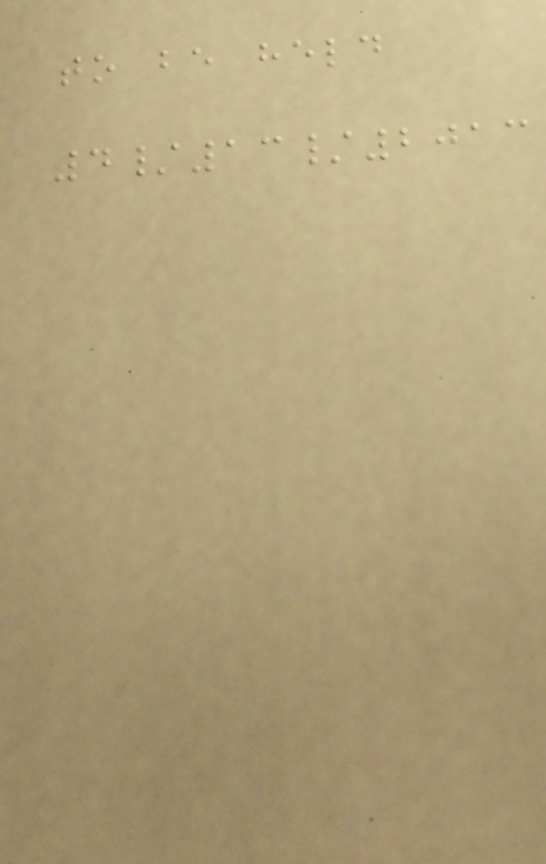to be held
4/13/2013
